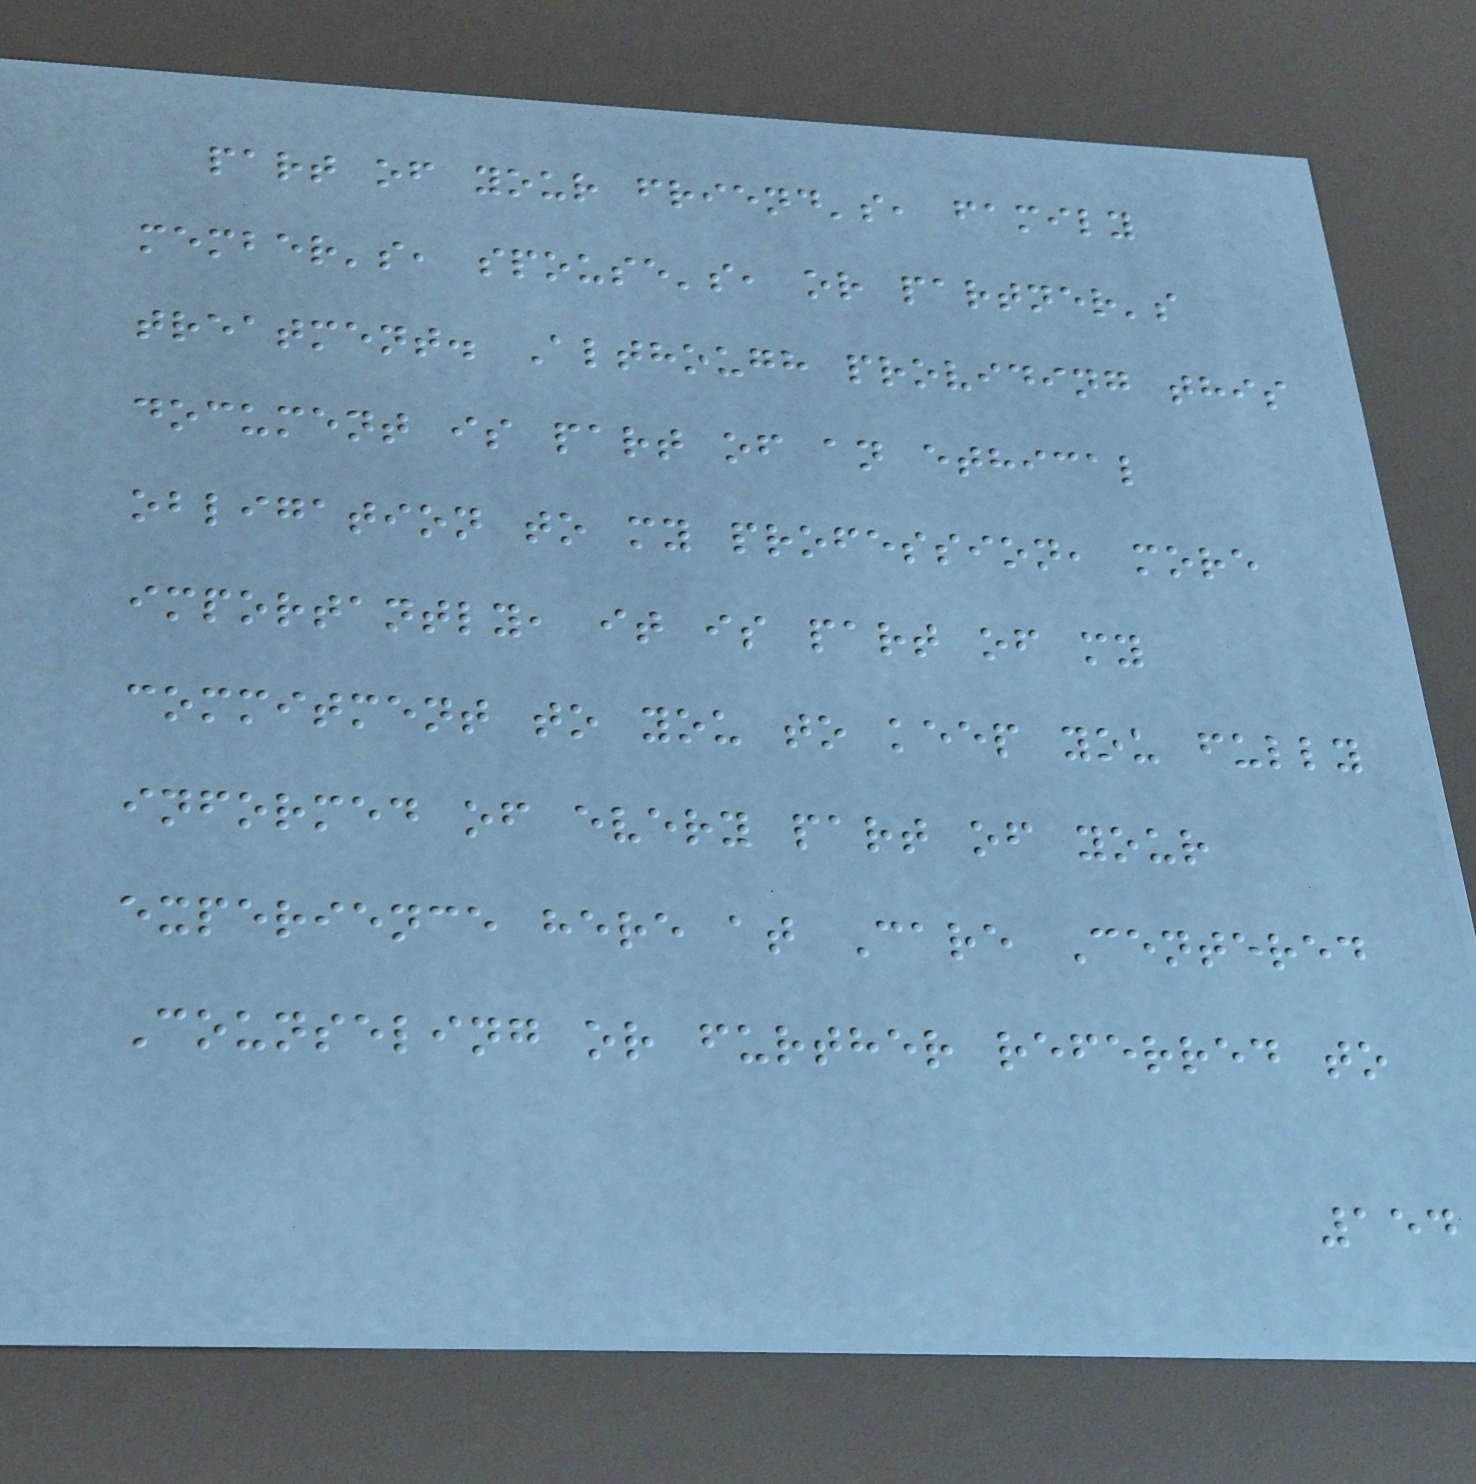part of your friend's, family
member's, spouse's, or partner's
treatment. Although providing this
document is part of an ethical
obligation to my profession, more
importantly, it is part of my
commitment to you to keep you fully
informed of every part of your
experience here at Care Centered
Counseling or further referred to
154
